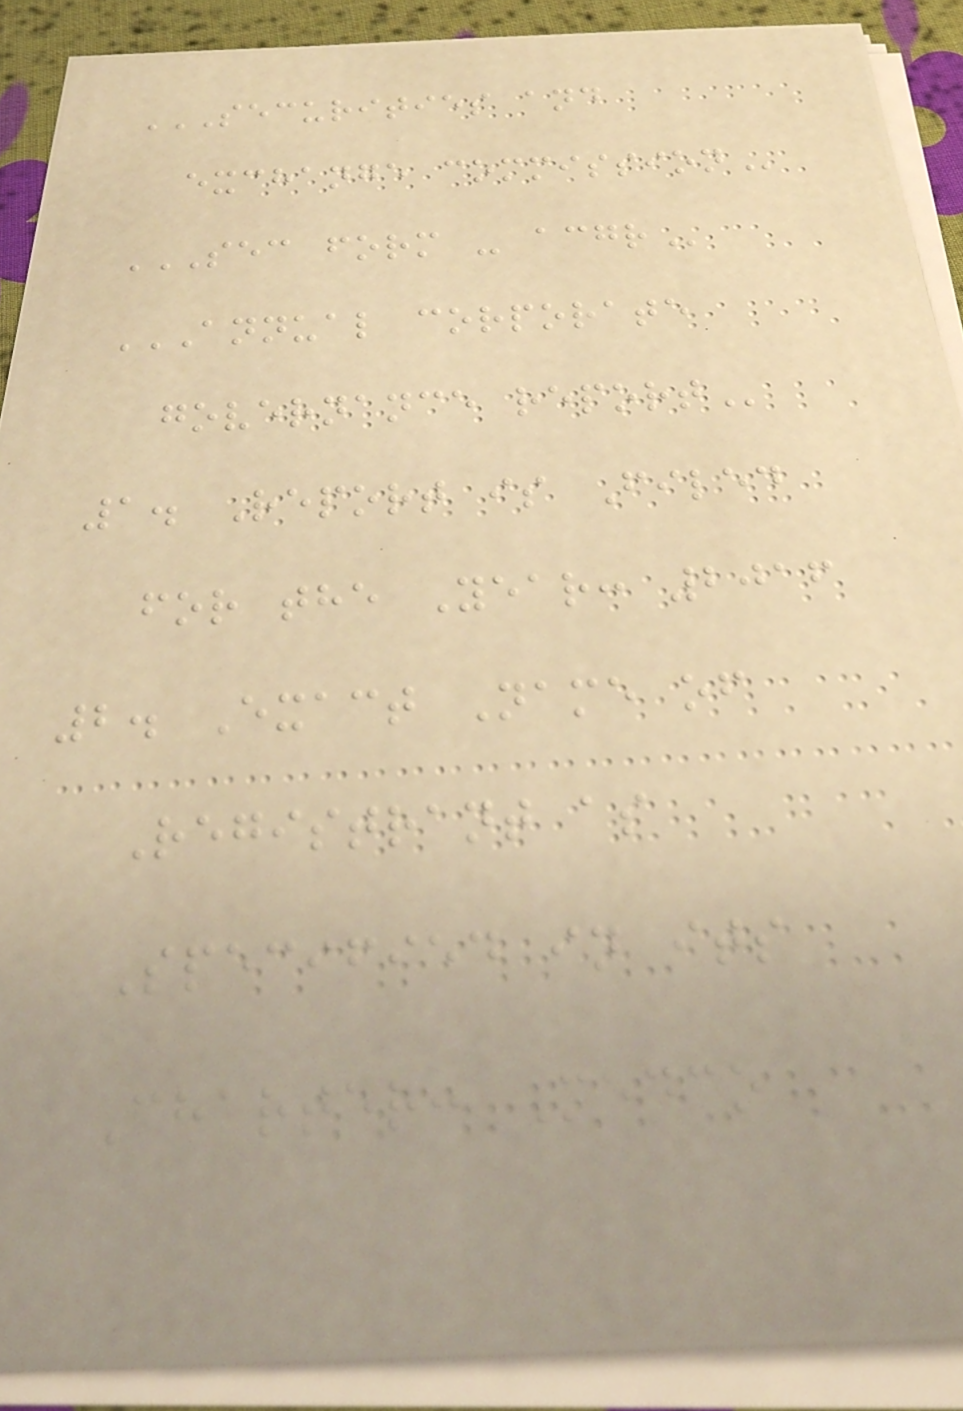SECURITIES AND
EXCHANGE COMMISSION
SEC FORM - ACGR
ANNUAL CORPORATE
GOVERNANCE REPORT
1. Report is Filed
for the Year: 2016
2. Exact Name of
Registrant as
Specified in its
Charter: Medco
